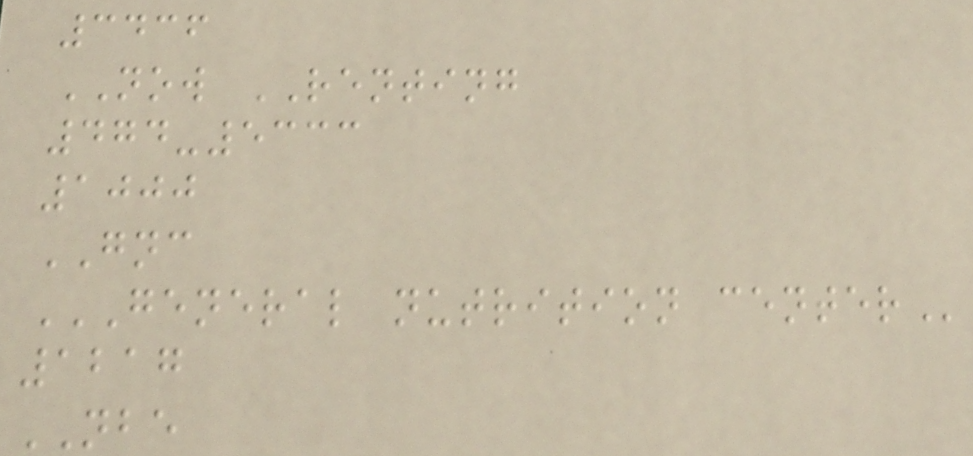3436
NOW RENTING
474-5333
1000
GNC
GENERAL NUTRITION CENTER
1217
NBE
